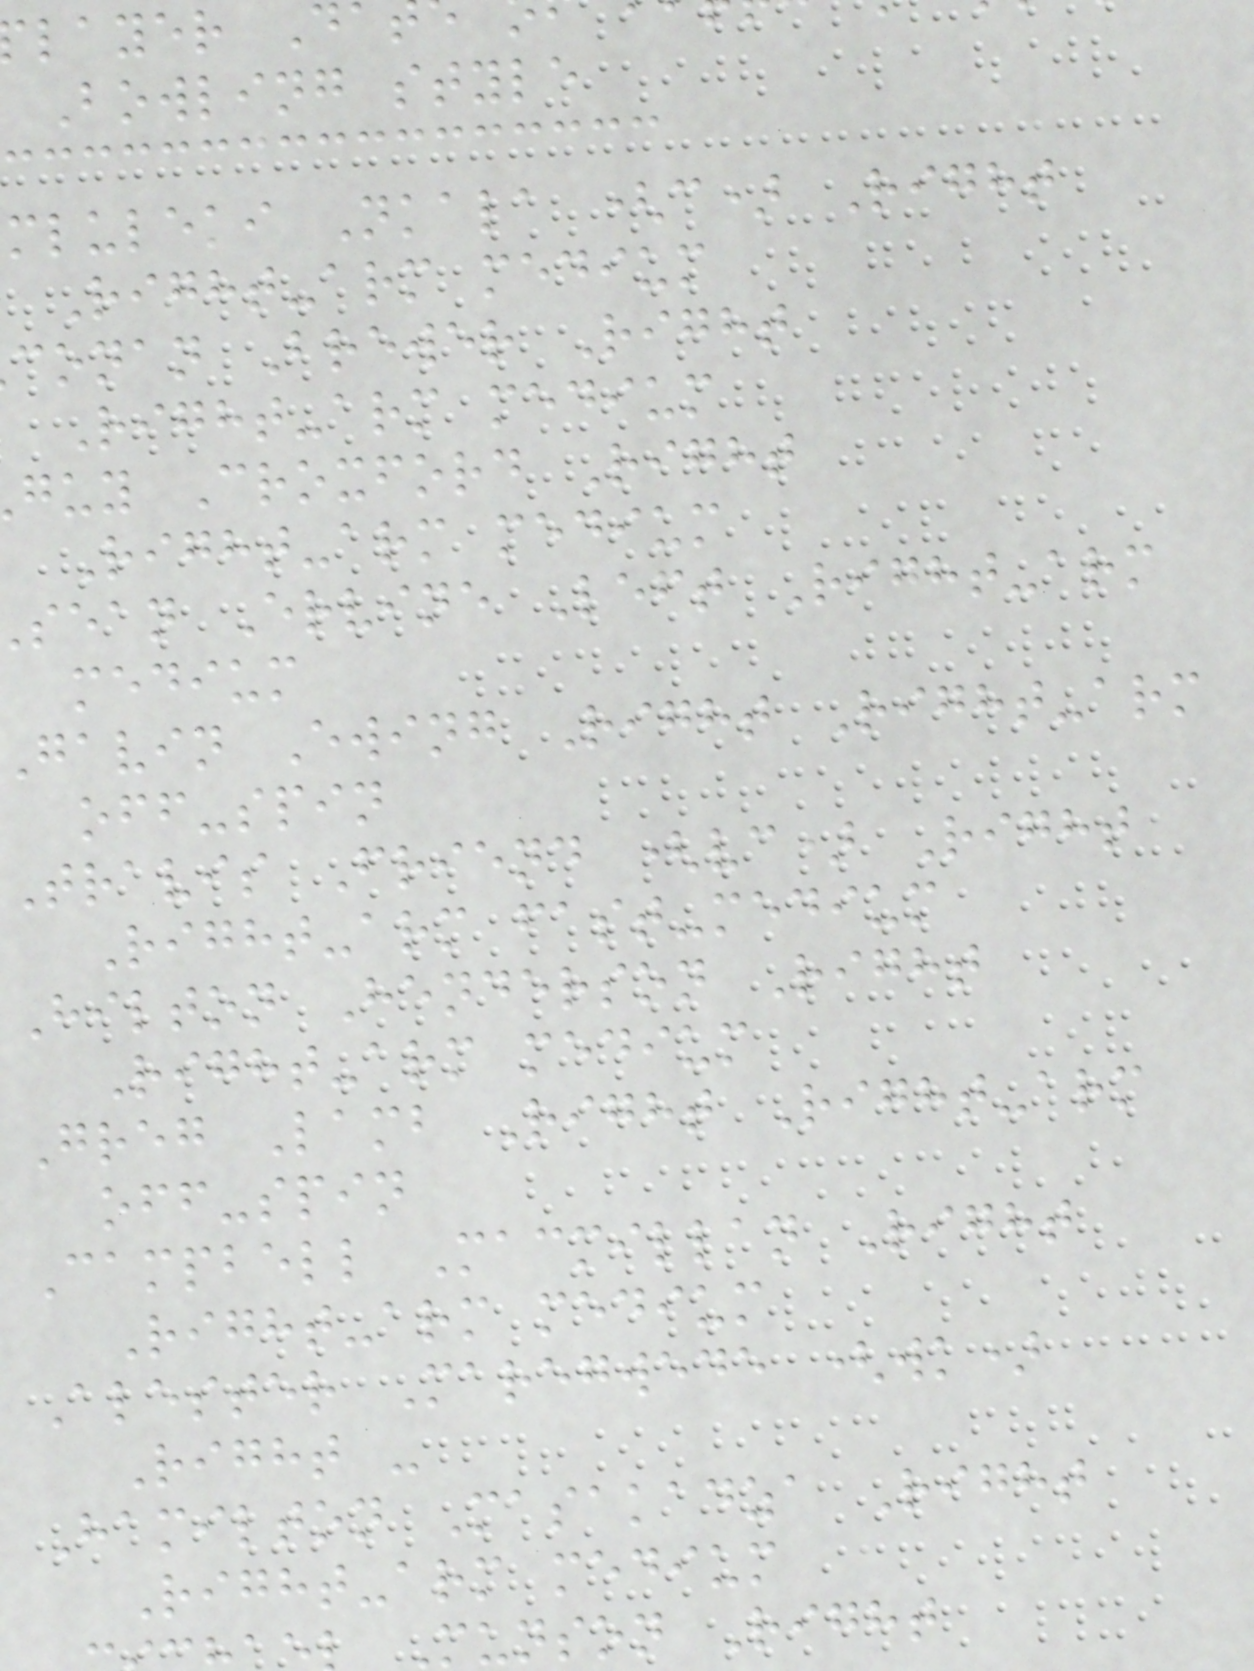layer D
Bowling style
mluleki Nkala (c) Right
Right-arm medium
conan Brewer Right
Right-arm medium
guy Croxford Right
Right-arm medium
sean Ervine Left Right-arm
medium
gavin Ewing Right Right-arm
off-spin
Travis Friend (vc) Right
Right-arm fast-medium
Hilton Henderson Right
Right-arm medium
Greg Lamb Right Right-arm
off-spin
Campbell Macmillan Right
Right-arm medium
Alester Maregwede (wk)
Right -
Hamilton Masakadza Right
Right-arm medium
Munson Right
